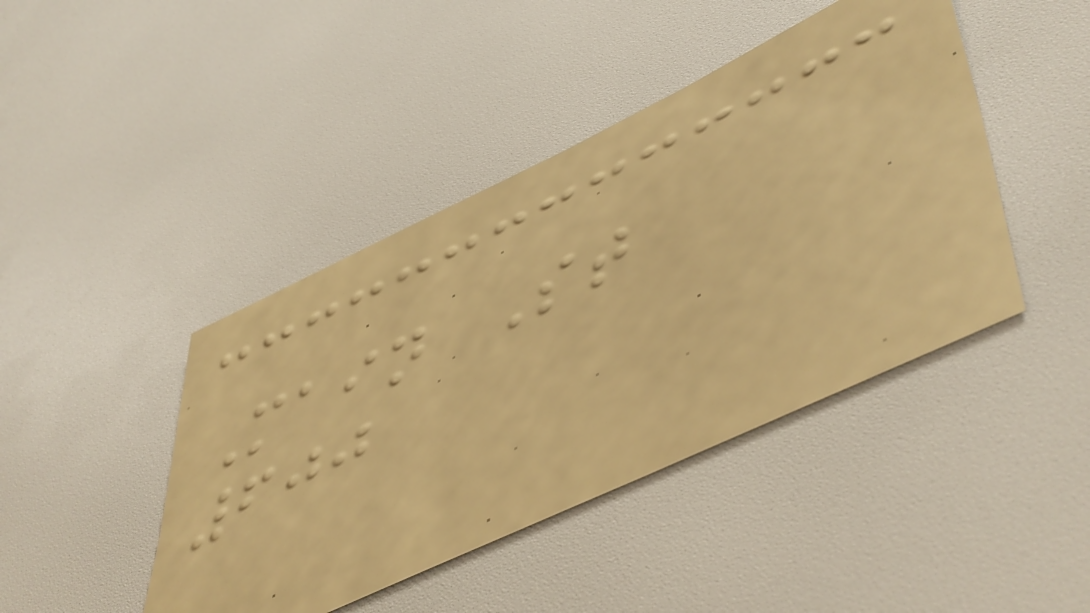Main St
600
